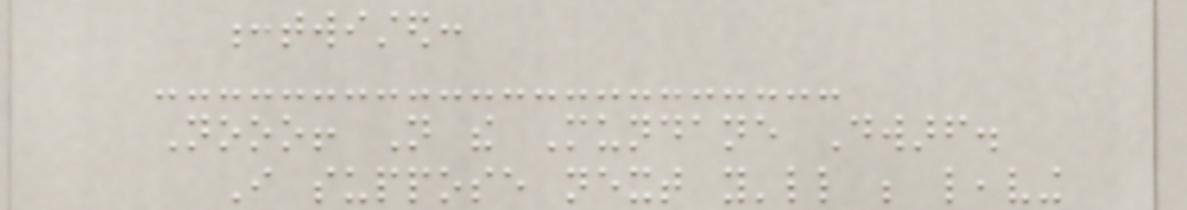:twisted:
Nooo! Not the Mundane Dwarf.
I suppose next you'll be leaving
